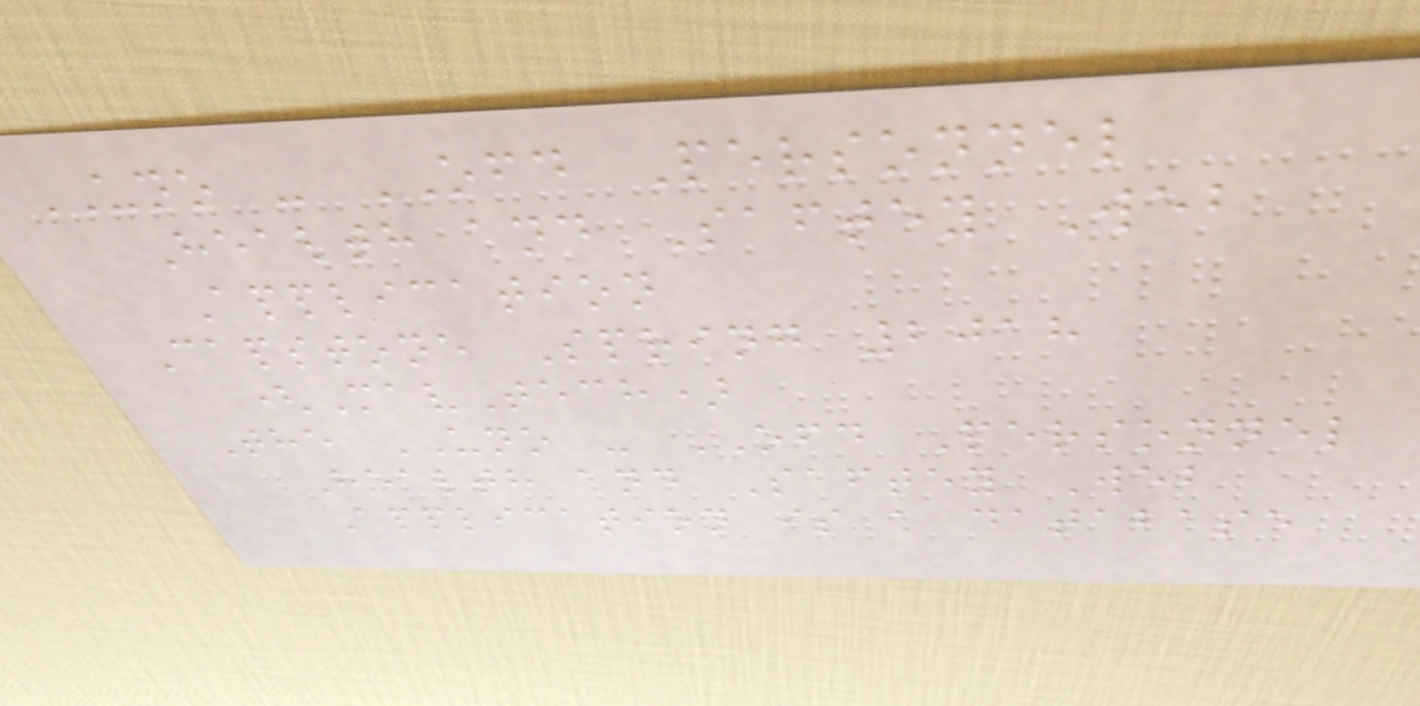UNO - OFD Personnel
Health and Saftey Web
Application
Capstone Spring 2018
(MavTech)
The UNO - OFD Personnel
Health and Saftey Web
Application is a database
